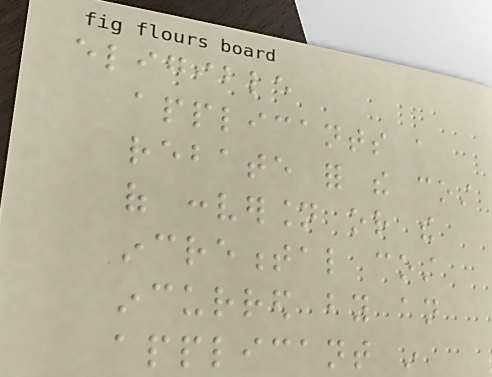eligible
applicants a
rebate for the cost
of conversion or the
incremental cost
incurred by an
applicant in
